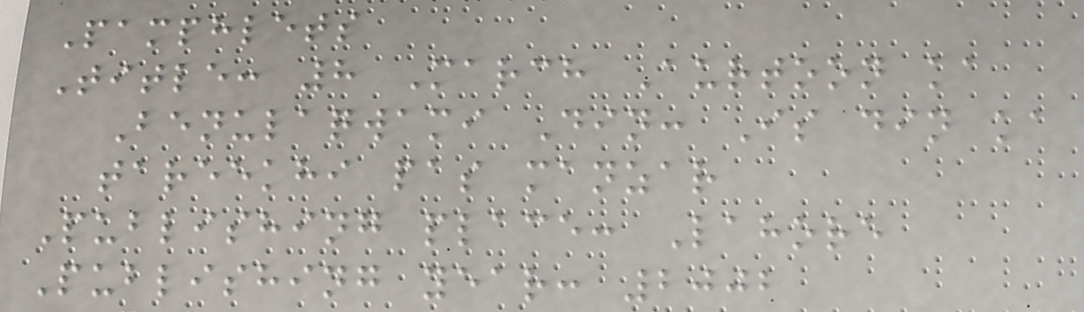Pamphlets
Title: 8 March Aurtoon ka
Benulaqwami Din: Is din ka
tareekhi pas manzar
Publishing place: Lahore
Publishing year: 2002
